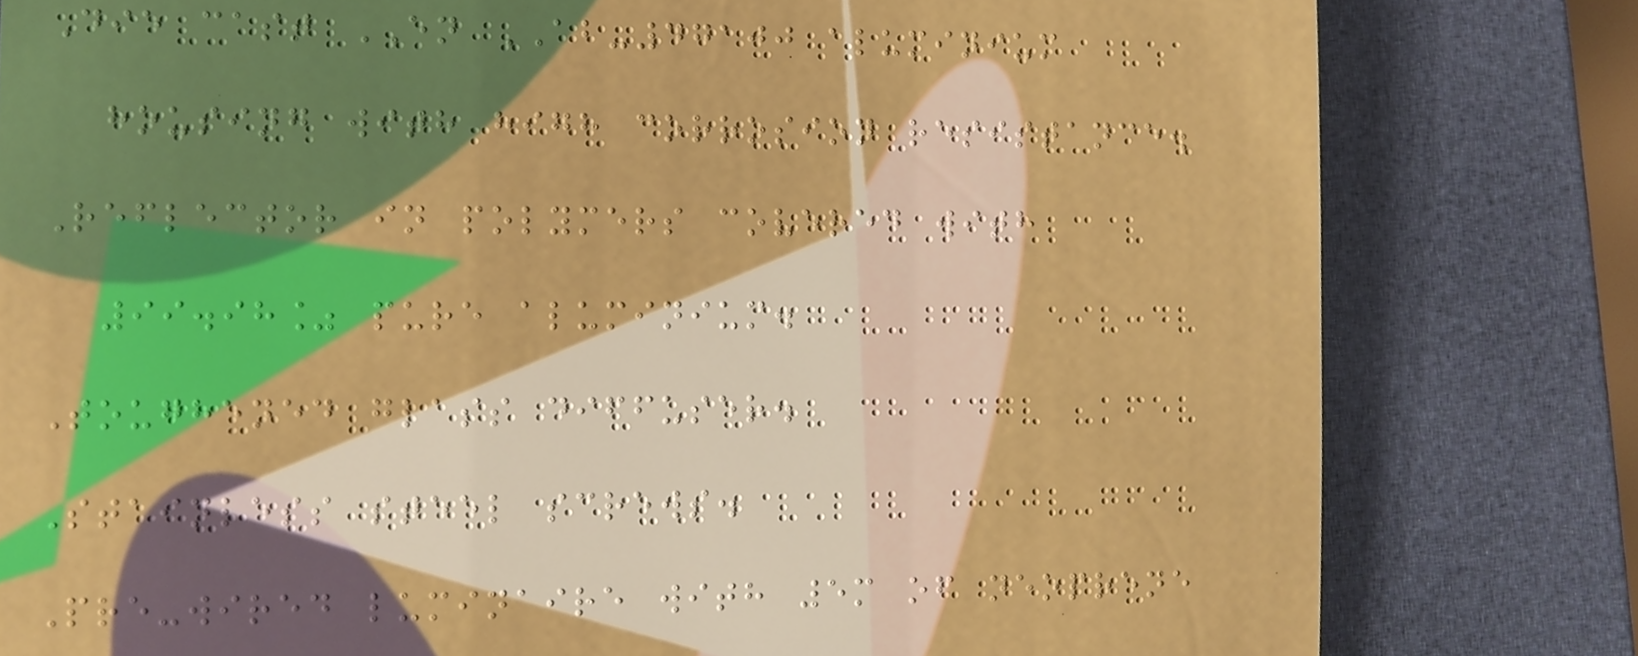Die cast EN AB-47100 aluminium
housing with high corrosion resistance.
Reflector in polymers covered with
99.98% pure aluminium.
Toughened glass diffuser.
Stainless steel screws.
Pre-wired luminaire with 5m of neoprene
